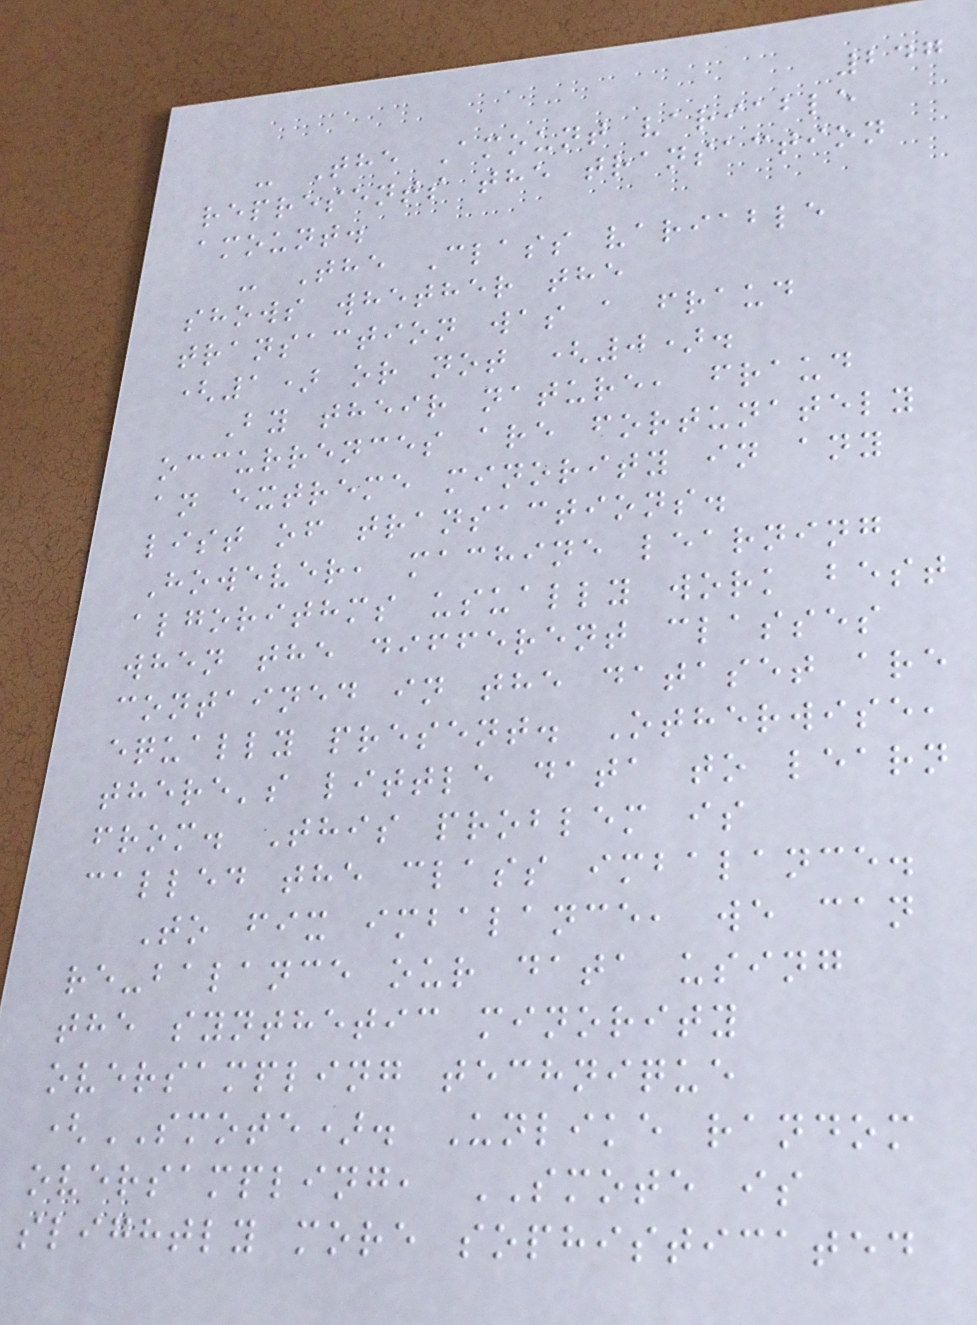247
- The Amount variable
represents the transaction
amount.
- The Class variable
shows whether the
transaction was a fraud
(1) or not (0).
By their nature, fraud
occurrences are fortunately
an extreme minority in any
list of transactions.
However, machine learning
algorithms usually work best
when the different classes
contained in the dataset are
equally present. Otherwise,
there's little data to learn
from. This problem is
called the class imbalance.
To fix imbalance, we can
re-balance our data using
the synthetic minority
oversampling technique
(SMOTE). Unlike random
oversampling, SMOTE is
slightly more sophisticated
